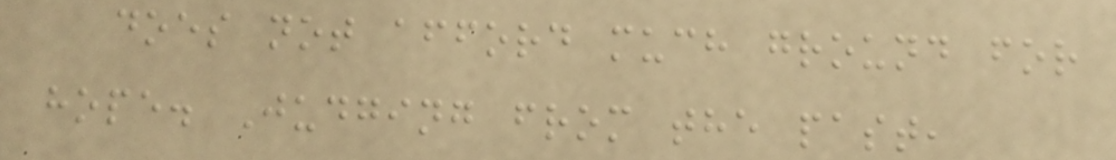does not afford much ground for
hope. Judging from the past,
